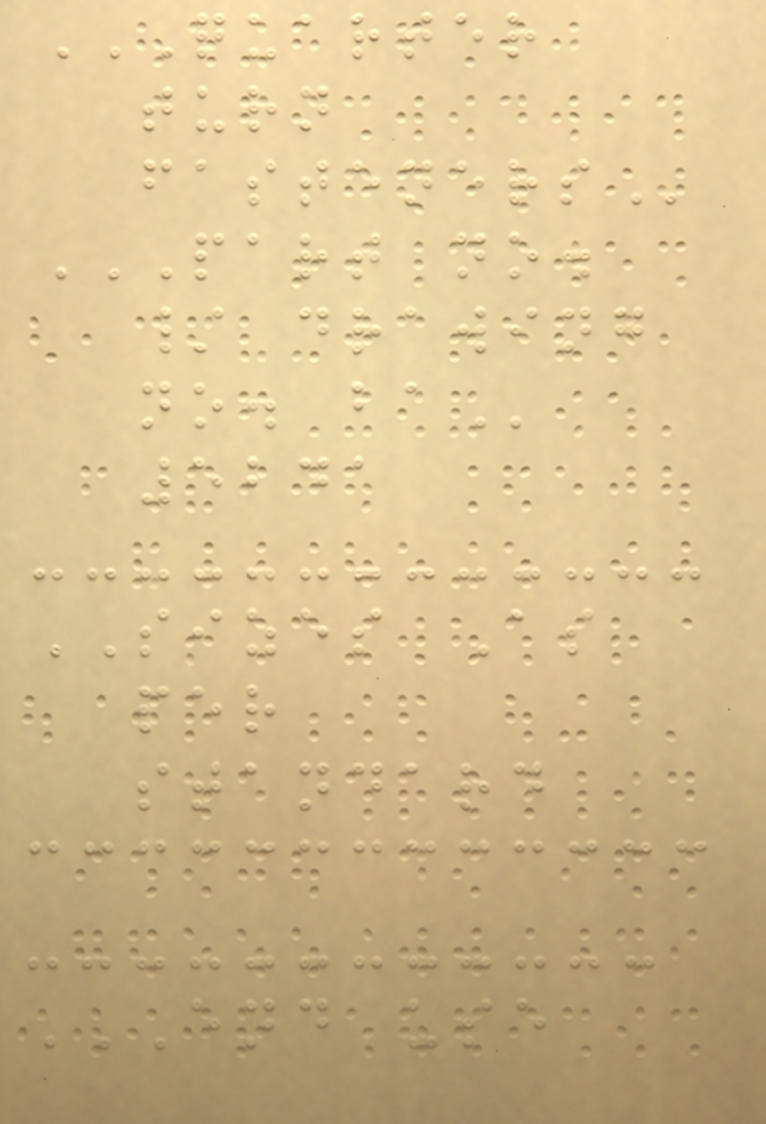QUARTER
TURN
FASTENERS
PART NO.
/ DRAWING
NO. BA
5241
SIZES As
per
standard
END USE
